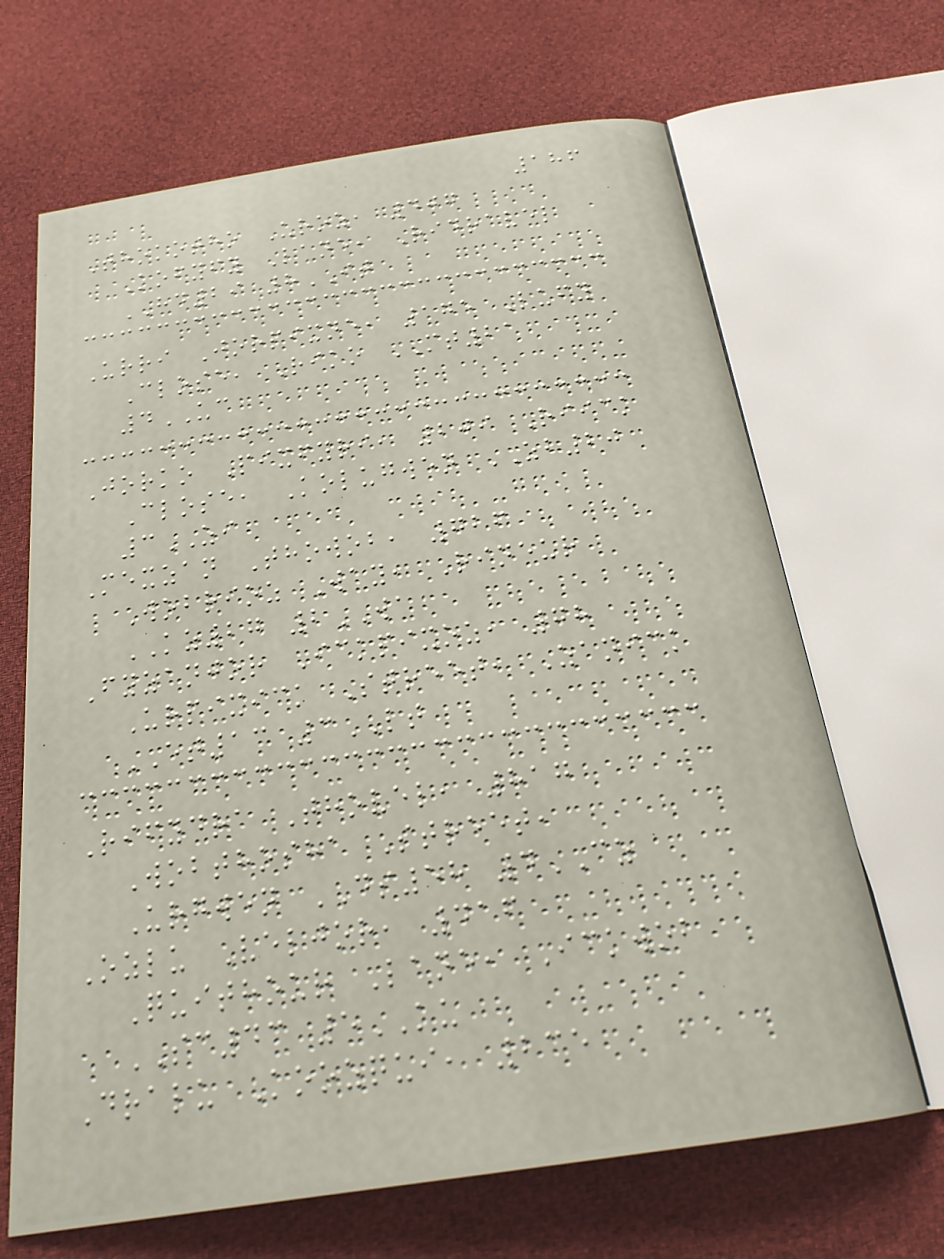186
Thokotho Uroz, 407
Kofyfy Lane, Ridravel
HD29 8IT
Urri Jorpixne, 175 Lufy
Close, Riko MT21
4UC
Jorko Pixfyri, 209 Riick
Close, Kolugwen ZB20
3ZI
Mexzan Thowob, 726
Wobrioz Way, Rineur
KZ27 2WA
Fyzanjor Ickpixoz, 78
Urpixick Street, Zanick
ET13 3LT
Rifydra Thovel, 817
Wobthosha Street,
Urgwen DS58 4CZ
Ozlu Veljor, 416
Quithour Lane, Ickwob
SC43 5KU
Dralu Koozqui, 235
